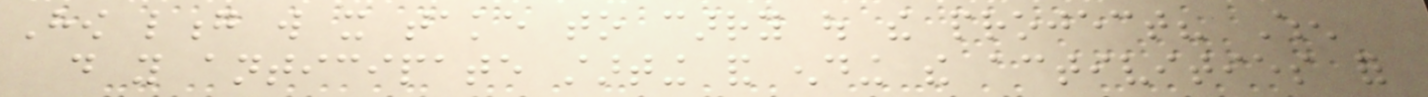How long will it take to carry out the project? When
do you anticipate starting and ending the activities for
